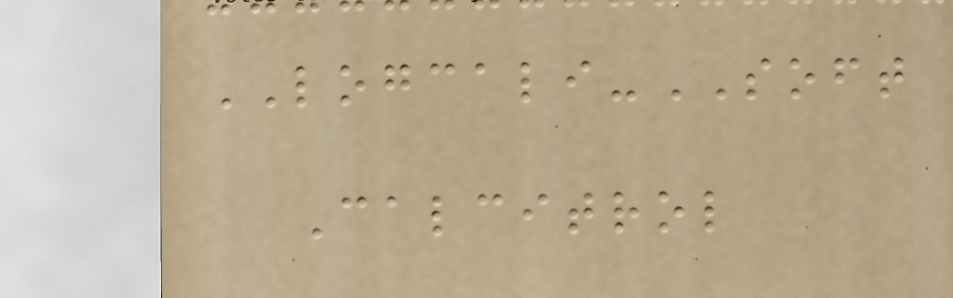LOGCALI-SOFT
Calcitrol
